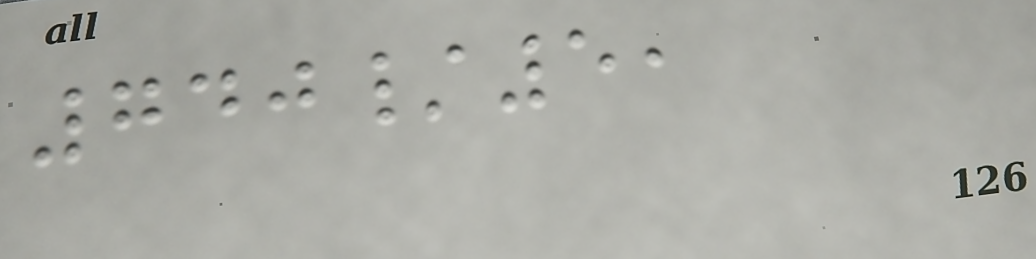740/5,
